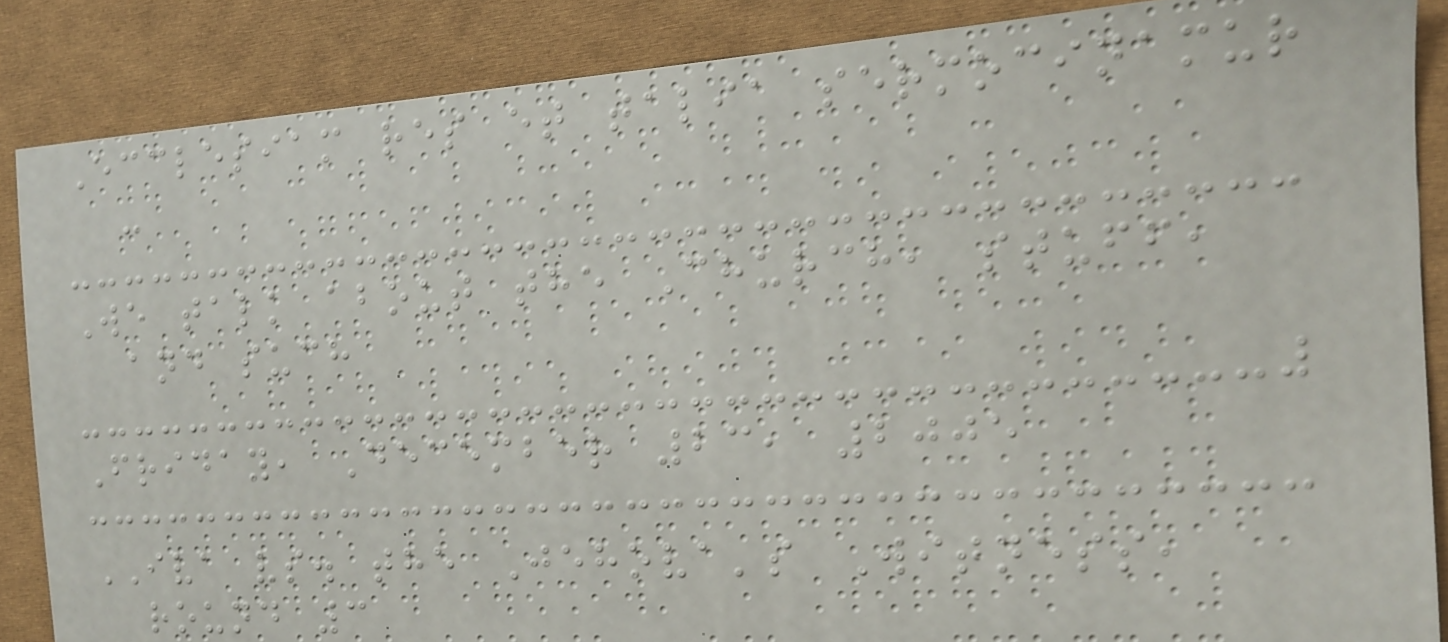Ecclesiam res et talia sermocinamur
-
We talk about the Church, stuff,
and such
Friday, December 23, 2005
IVA vs. the Jehova's Witness,
round 3
